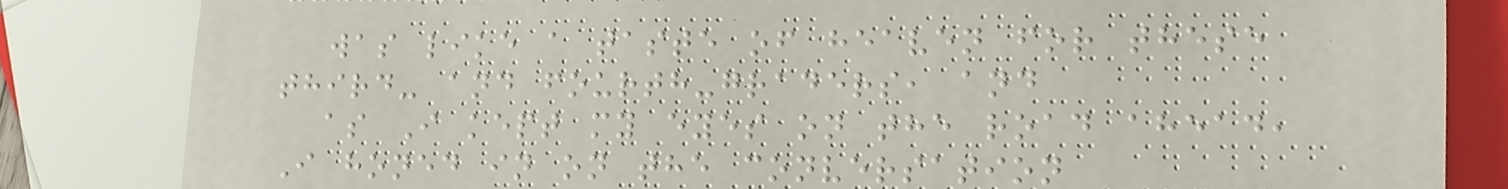was like a taste of heaven for these
third- and fourth-graders, and
as I kept my eyes on the road ahead,
I honed in on the conversation
